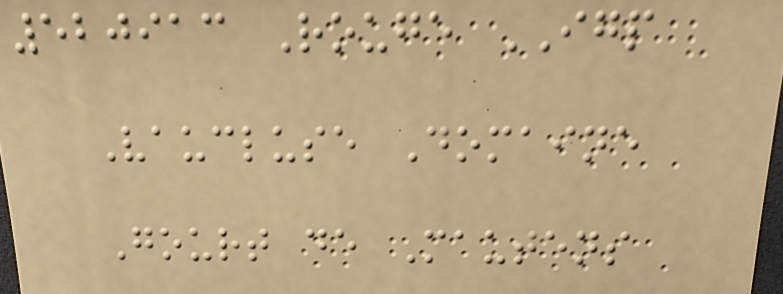520913 Rouge IGP
Vaucluse Domaine
Gourt de Mautens
